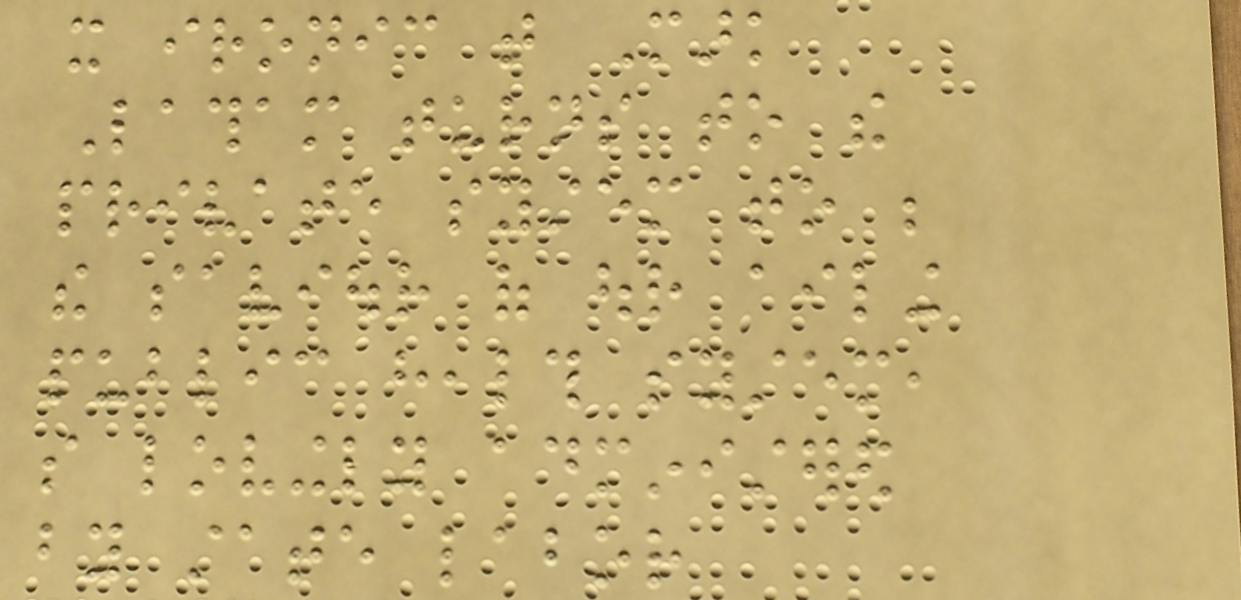it ironic that Mark
Latham turns to the
private system to be
the saviour of our ailing
public health system,
so lovingly administered
by state labor
